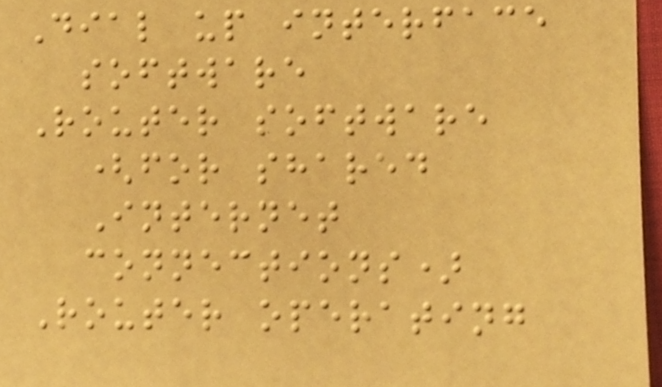Dial up interface
software
Router software
(for shared
Internet
connections)
Router operating
